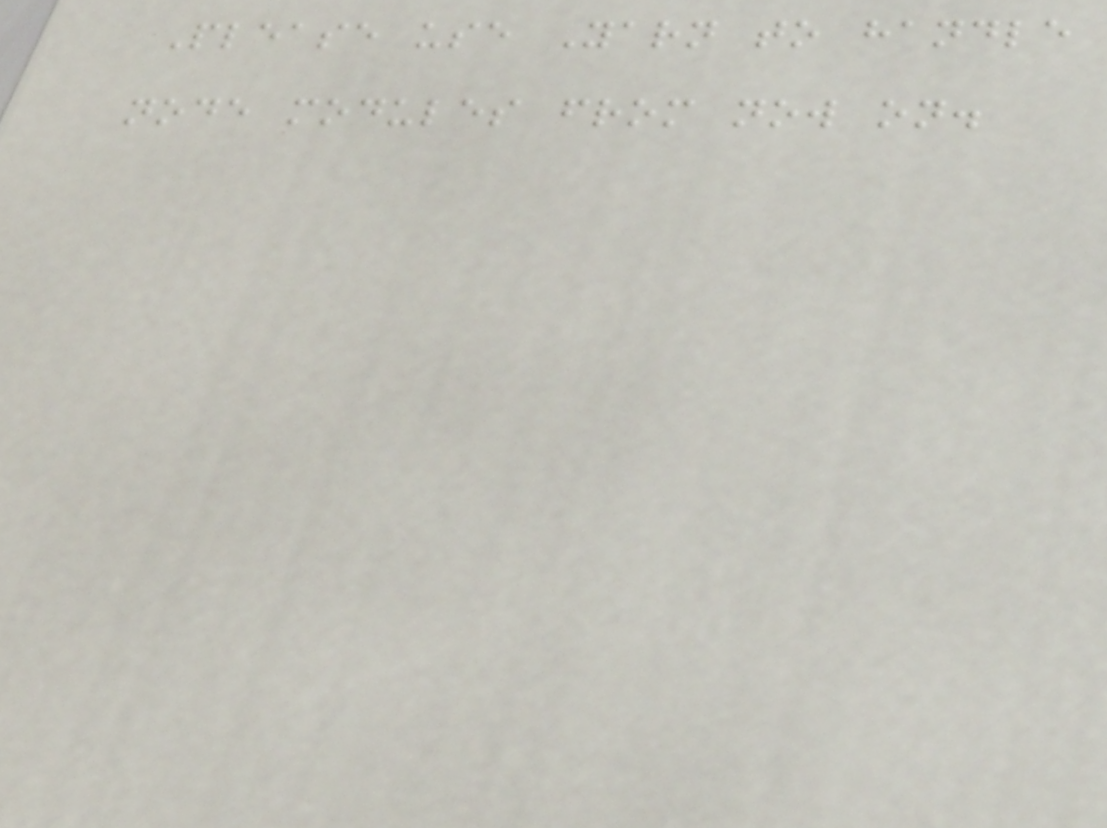Please use Yarn to handle
node modules from now on.
